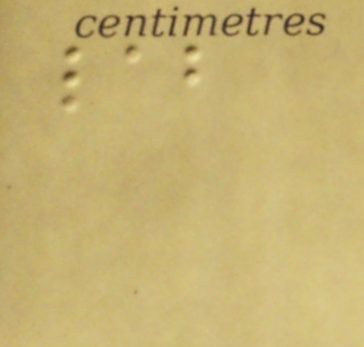lab
